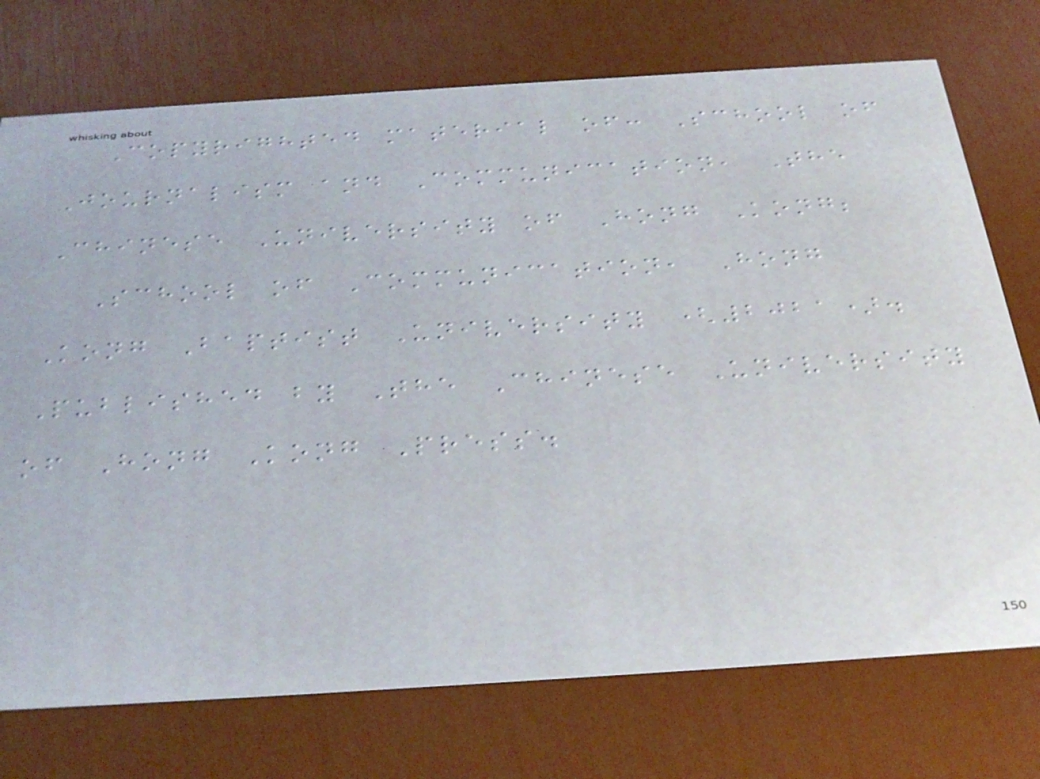Copyrighted material of: School of
Journalism and Communication, The
Chinese University of Hong Kong;
School of Communication, Hong
Kong Baptist University (2021).
Published by The Chinese University
of Hong Kong Press.
